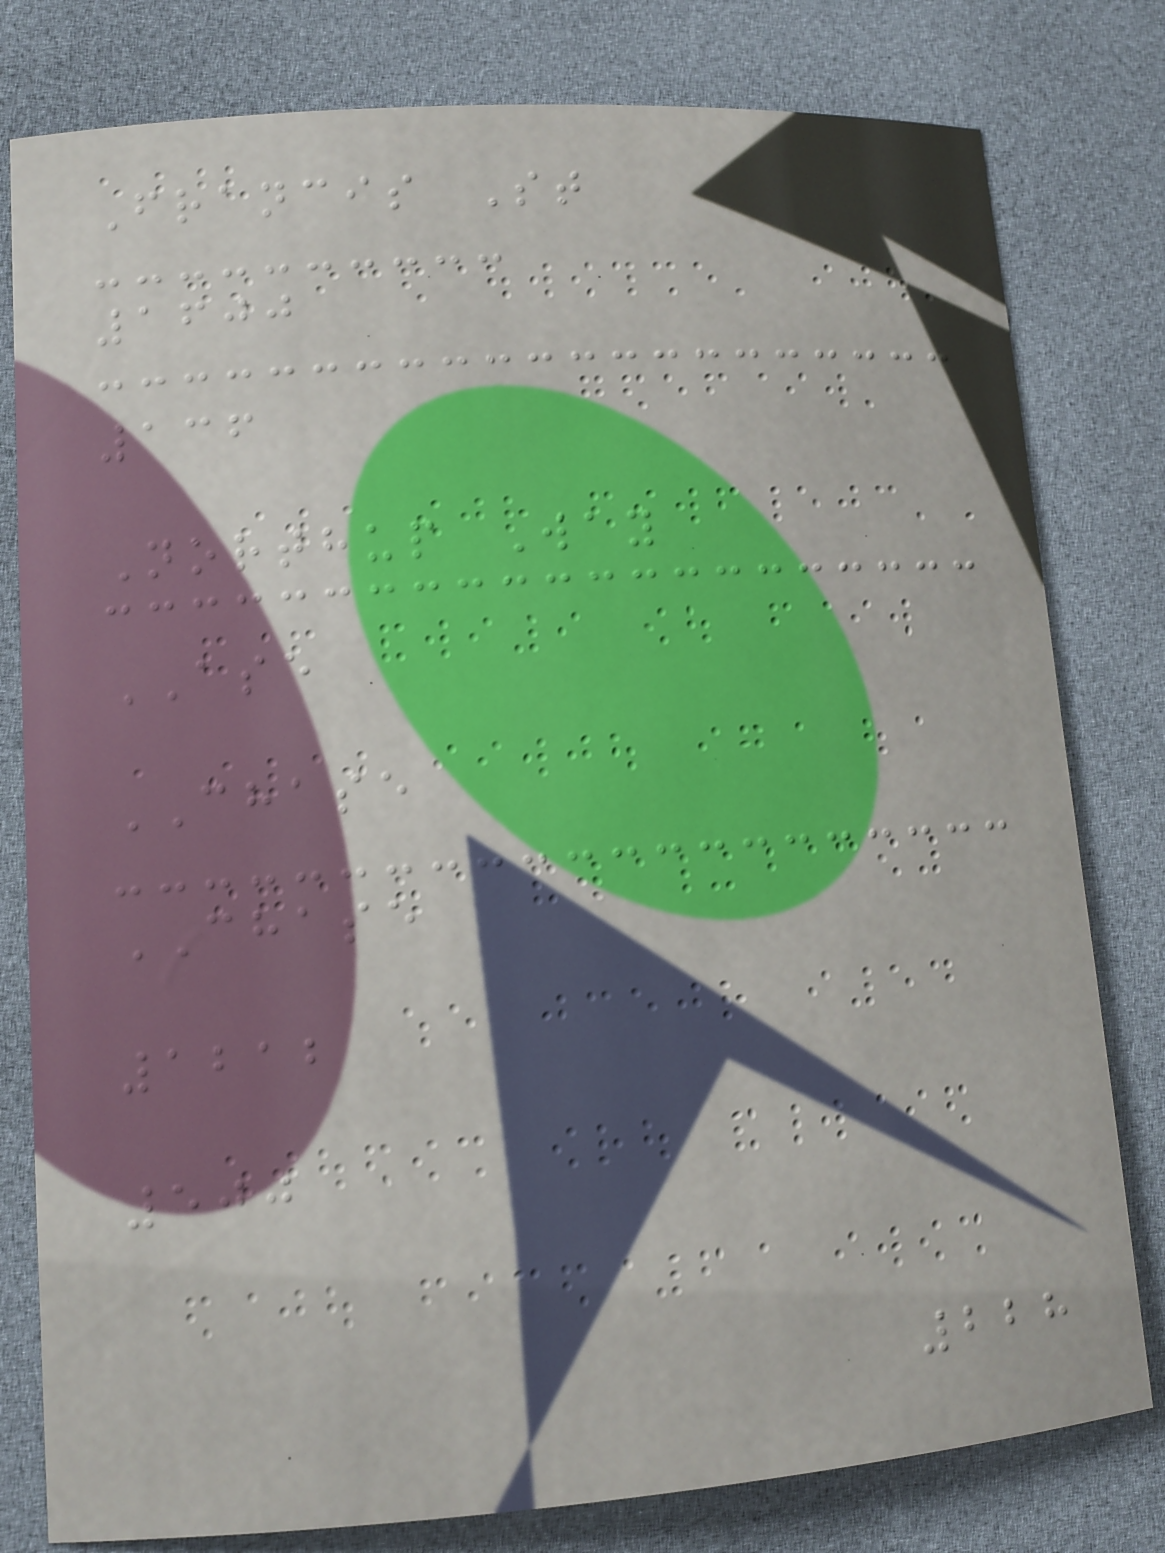Francis St
1600
136
Northup Way
ASE
CHASE
CHASE
1212
500
228
